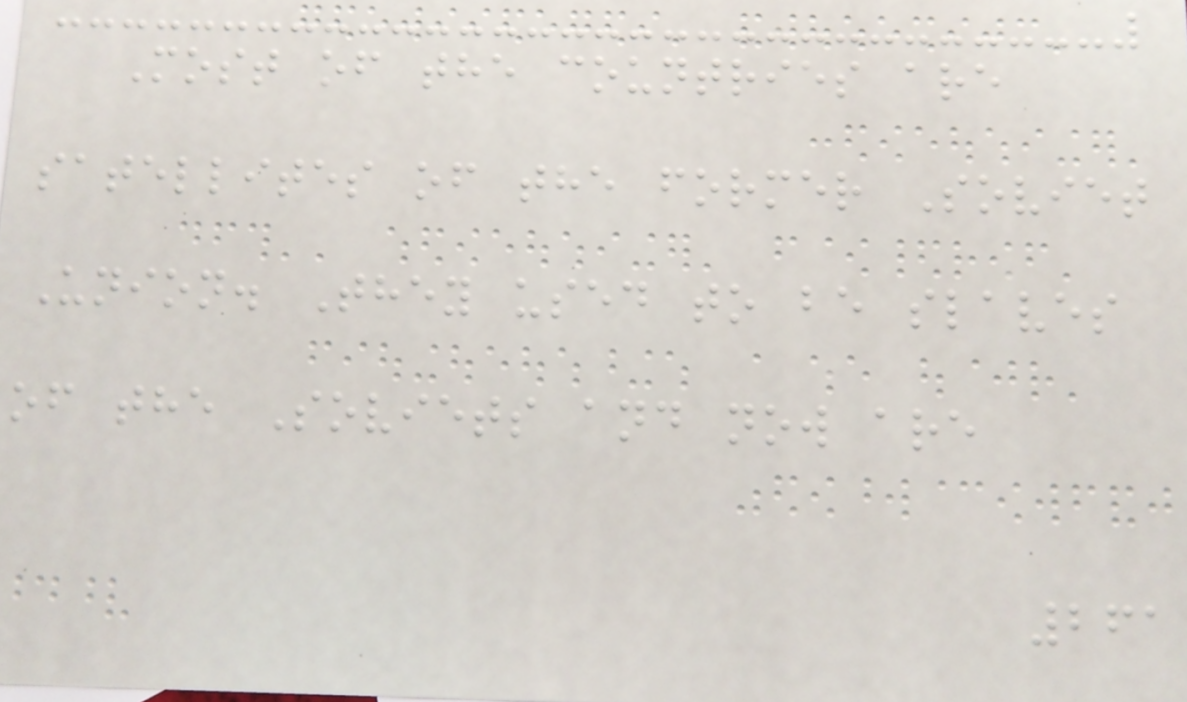Most of the countries are
satellites of the former Soviet
Union. They used to be slaves
of the Soviets and now are
261
